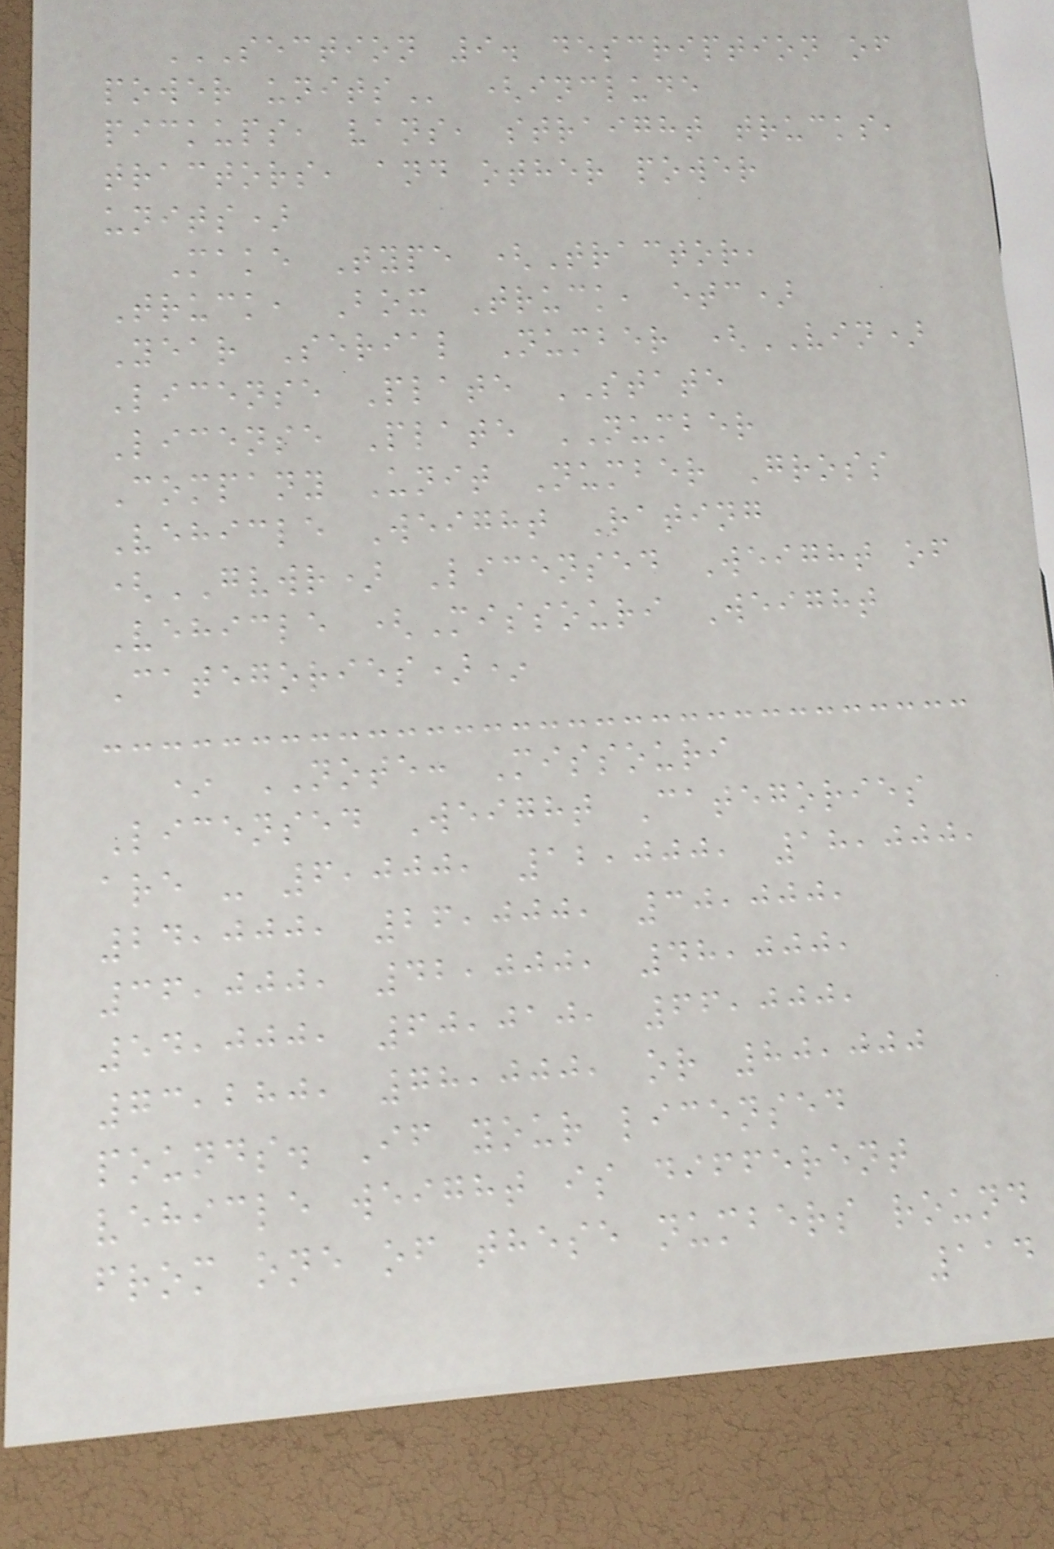SECTION 9. DESCRIPTION OF
POWER UNITS (include
pickups, vans, straight trucks,
tractors, and other power
units)
Make Type (Tractor,
Truck, Box Truck, etc)
Year Serial Number (VIN)
License Plate STATE
License Plate NUMBER
Company Unit Number Gross
Vehicle Weight Rating
(GVWR) Licensed Weight of
Vehicle (Missouri Weight
Categories)*
* NOTE: Missouri
Licensed Weight Categories
are - 6,000, 12,000, 18,000,
24,000, 26,000, 30,000,
36,000, 42,000, 48,000,
54,000, 60,010, 66,000,
73,280, 78,000, or 80,000
pounds. If your licensed
vehicle weight is different
from one of these numbers round
114
